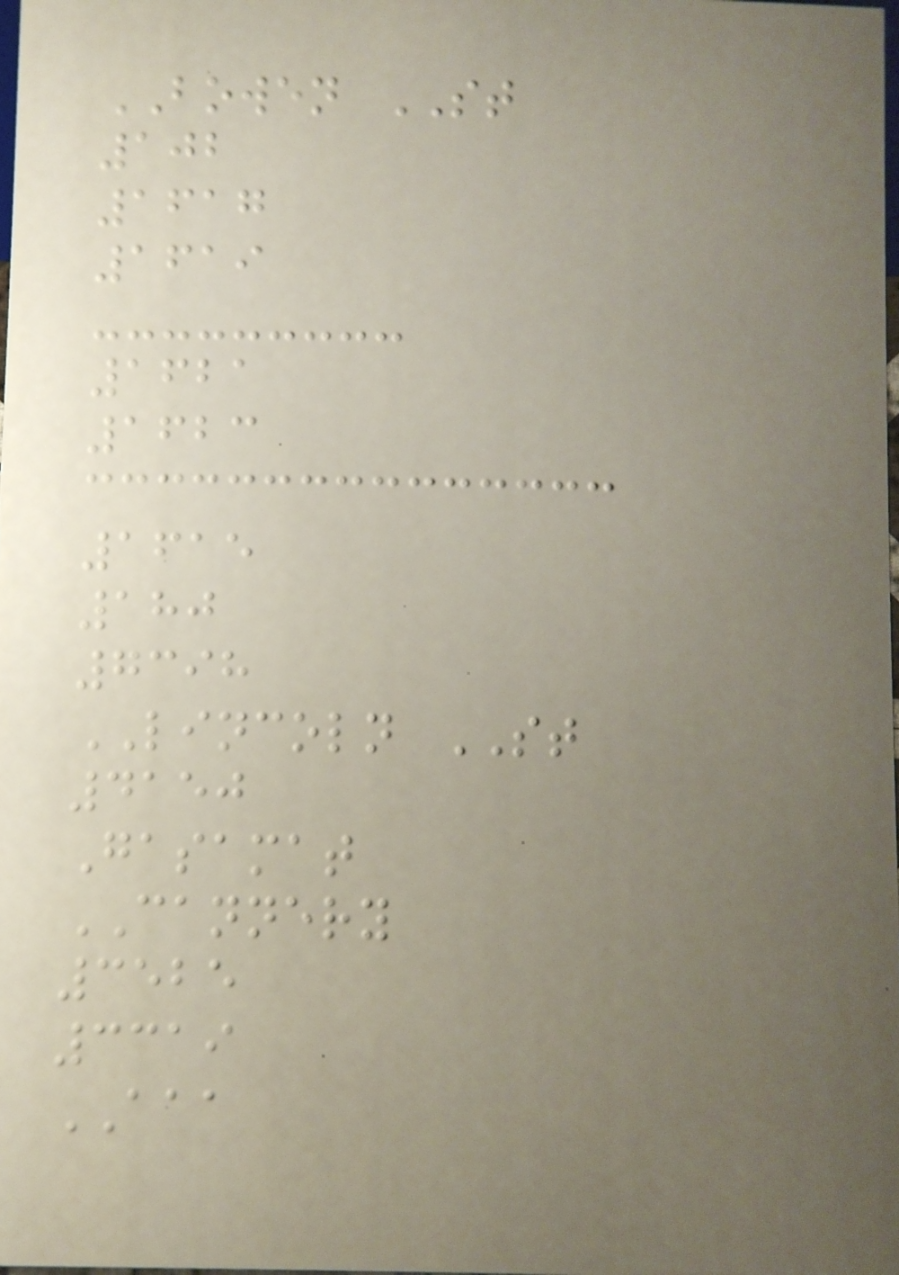BOWEN ST
102
1617
1619
1621
1623
1615
180
7398
LINCOLN ST
4150
Gasamat
CANNERY
3525
3319
AAA
